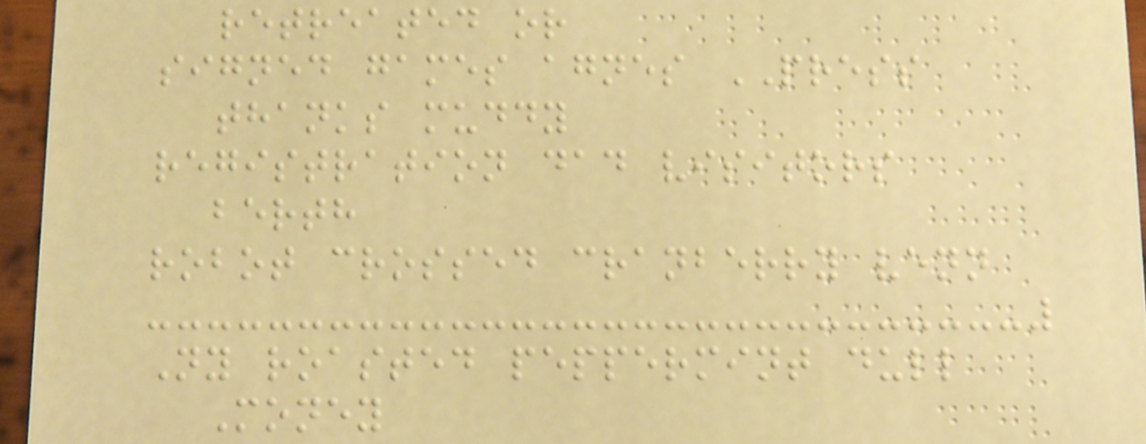retreated or
signed games agnes PRESS
thanks muddy
registration dad visitors
berth
robot crossed cranberry venn
Ny roasted peppermint dull
Money
